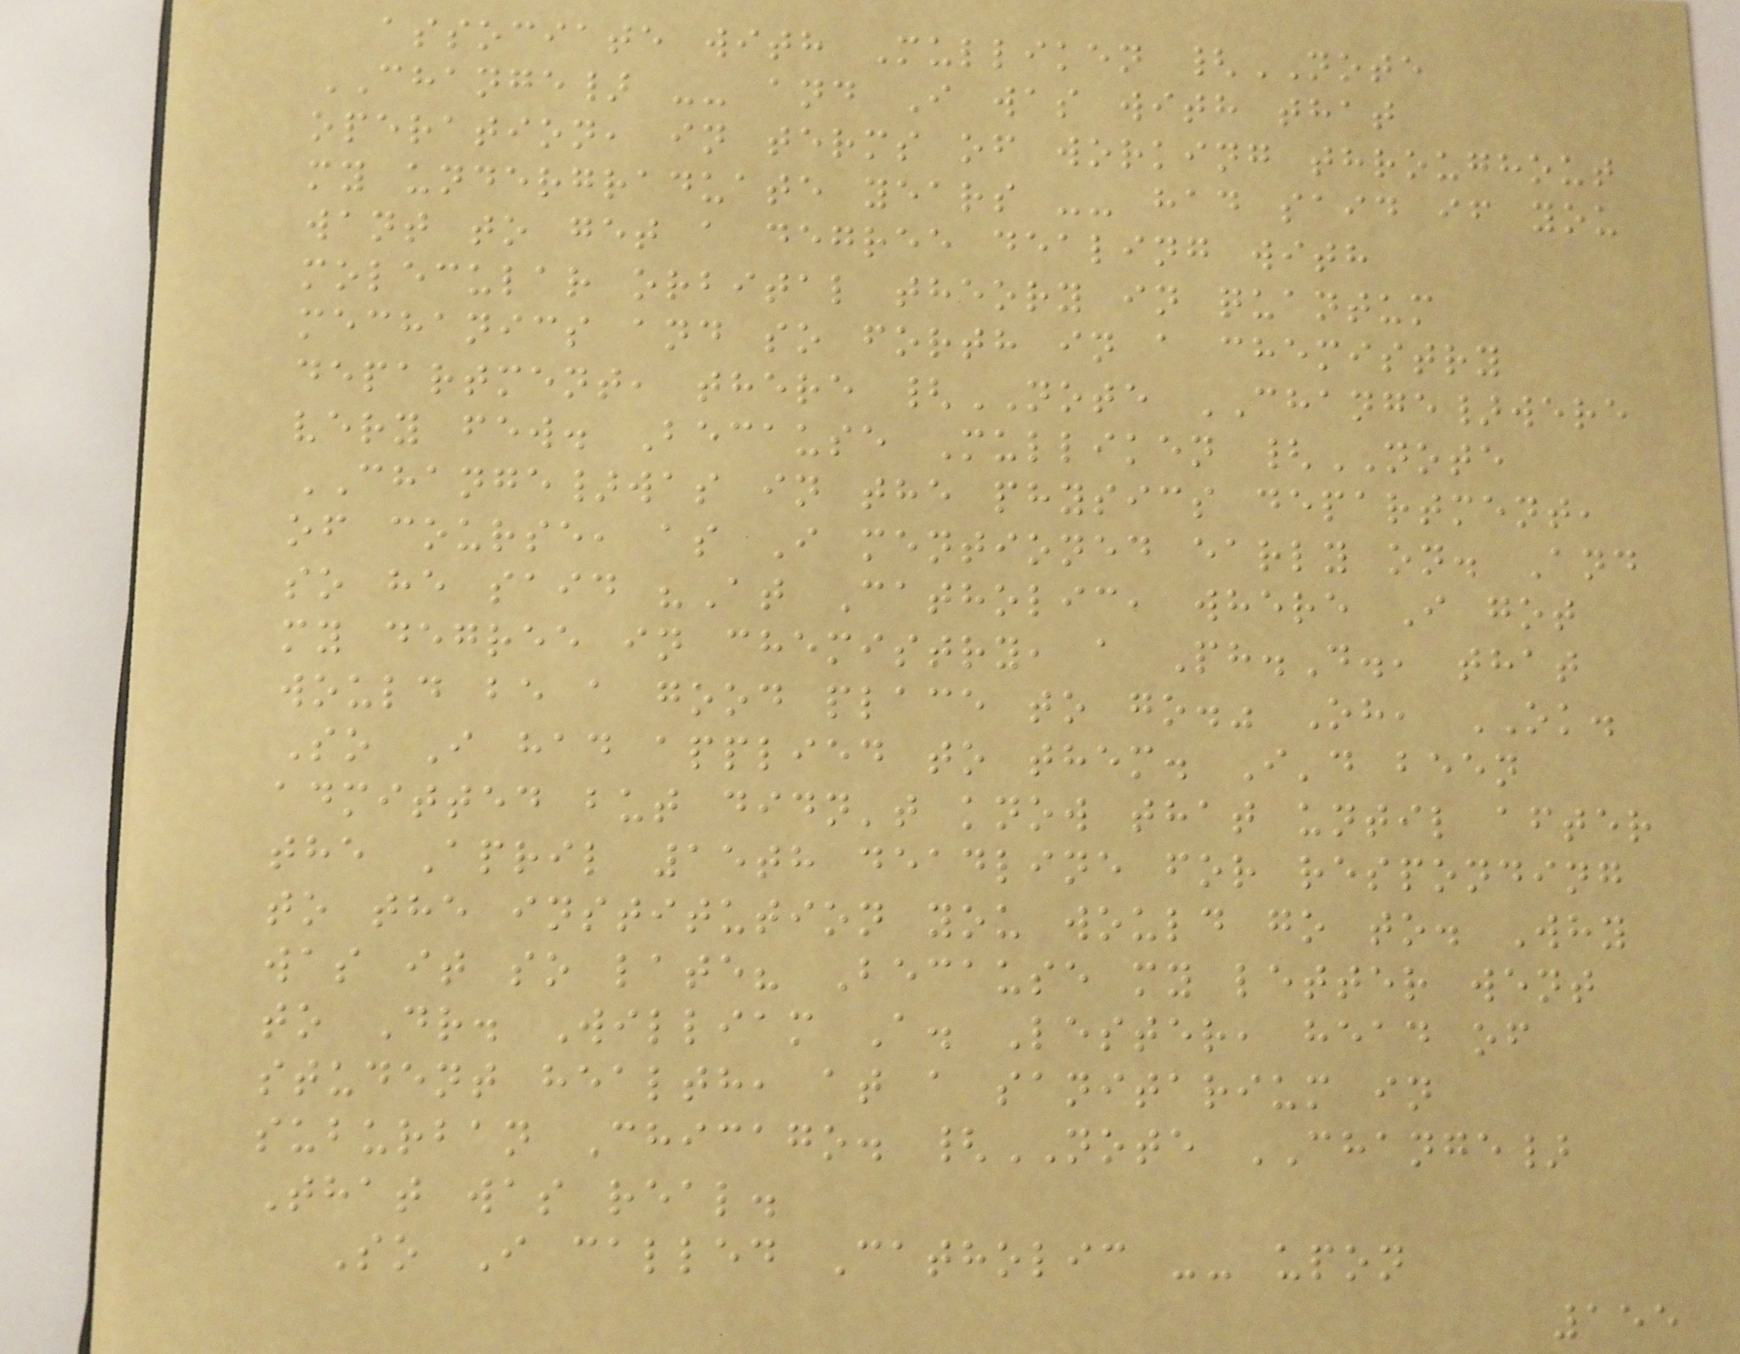associate with Mulliken {NOTE
CHANGE} -- and I was with that
operation, in terms of working throughout
my undergraduate years -- had said if you
want to get a degree dealing with
molecular orbital theory in quantum
mechanics and so forth in a chemistry
department, there {NOTE CHANGE}were
very few. Because Mulliken {NOTE
CHANGE}was in the physics department,
of course, as I mentioned early on. And
so he said "At Catholic, where I got
my degree in chemistry, a Ph.D., that
would be a good place to go." Oh, OK.
So I had applied to them. I'd been
admitted but didn't know that until after
the April 15th deadline for responding
to the institution you would go to. Why
was it so late? Because my letter went
to Dr. William A. Lester, head of
student health, at a sanitarium in
suburban Chicago. {NOTE CHANGE}
That was real.
So I called Catholic -- upon
155
